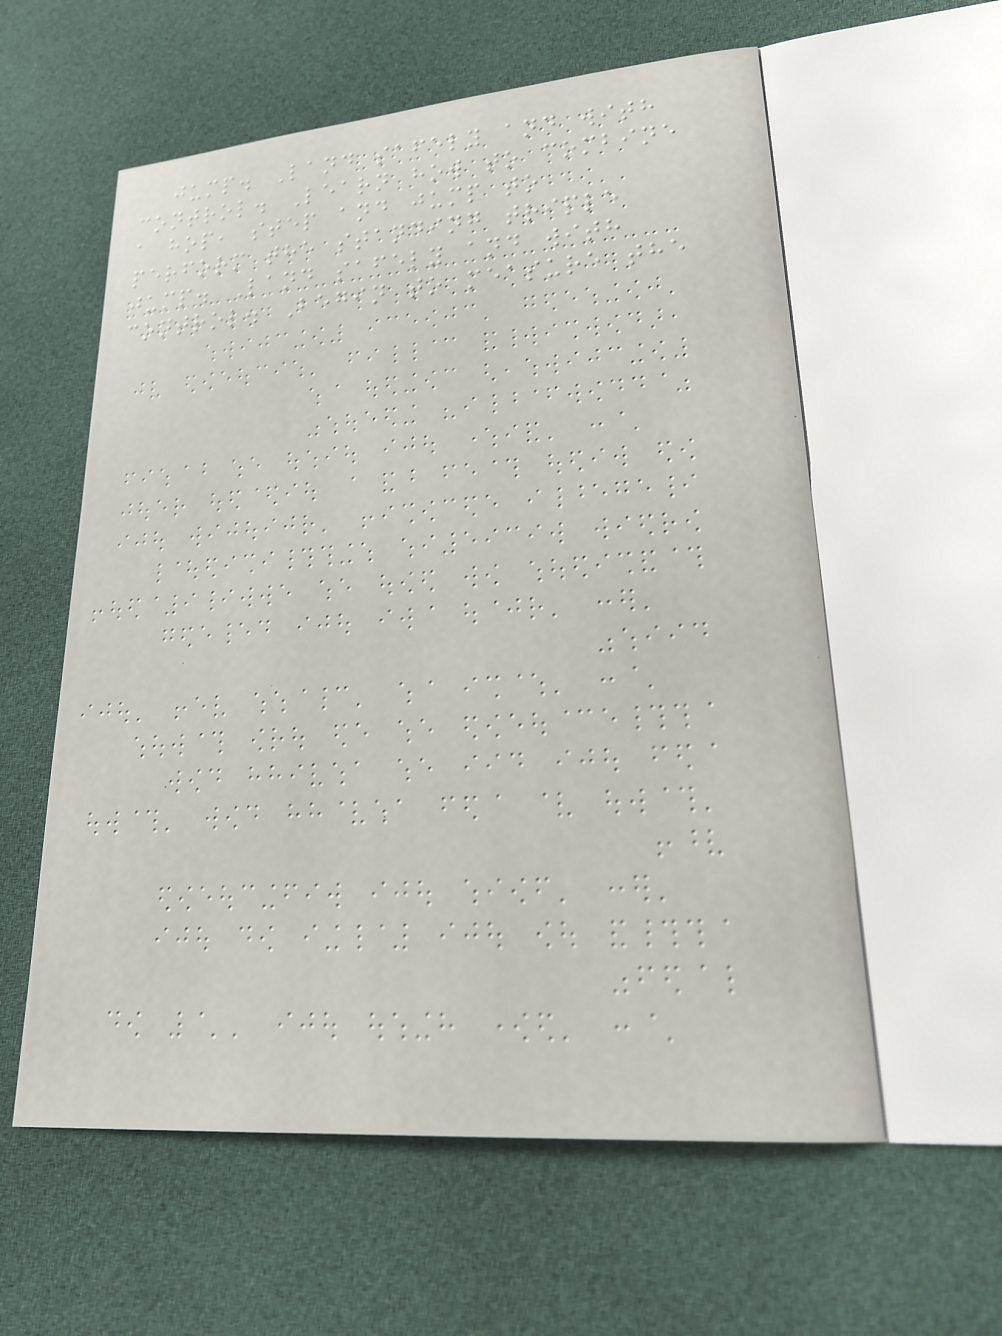jump. Land safely and with
control. Learn how to combine
a hop, step and jump to
perform the standing triple
jump. Land safely and with
control. Begin to measure the
